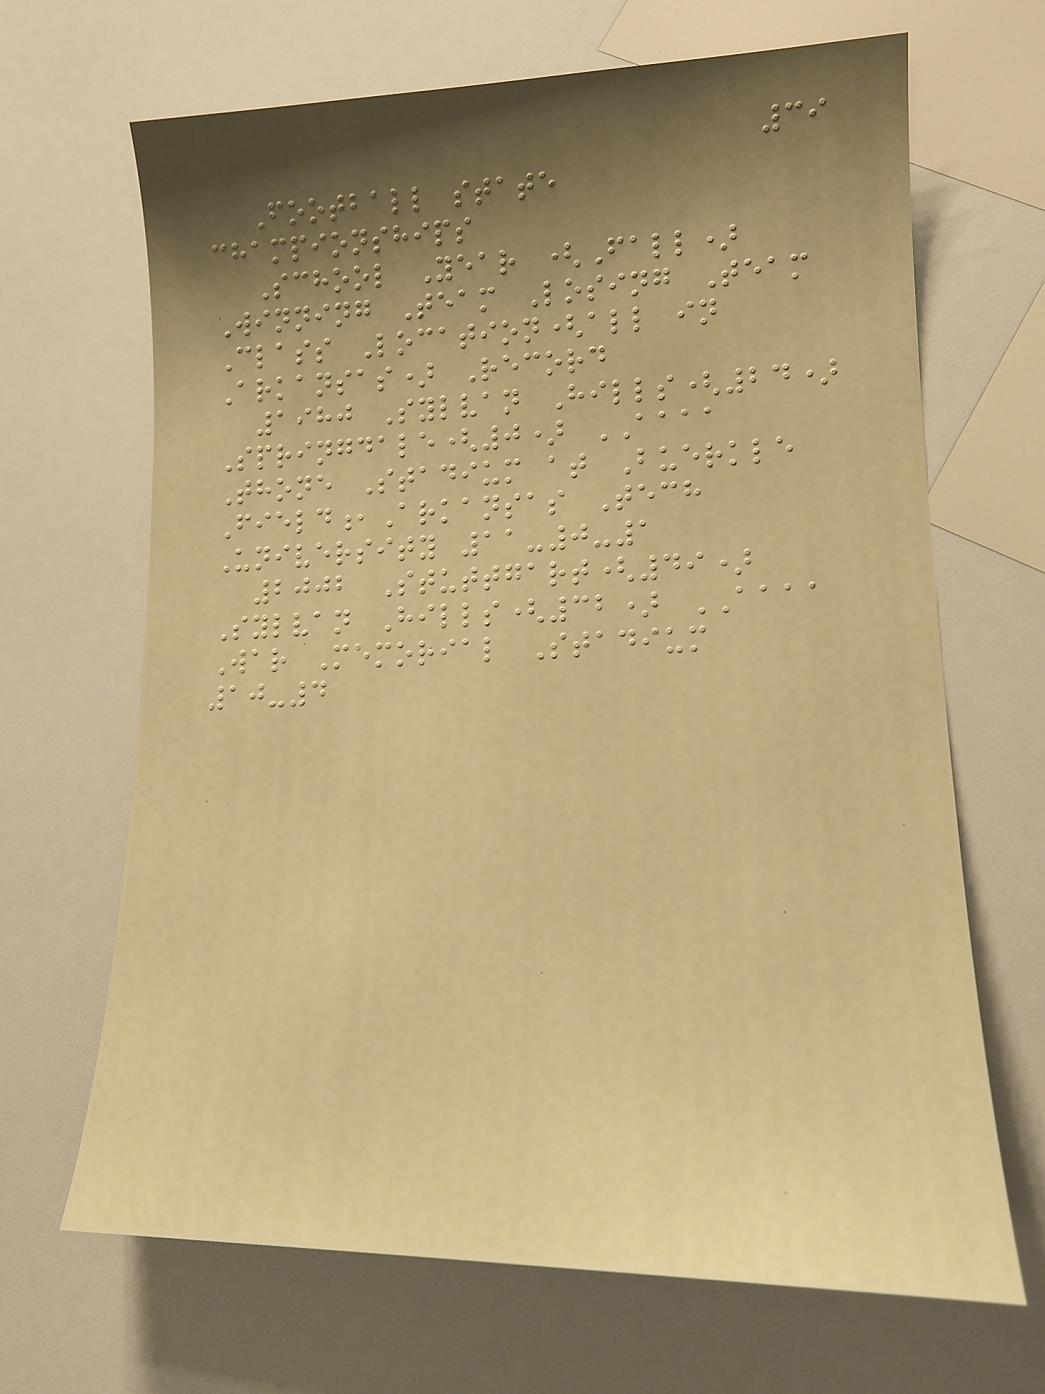39
Football state
championships
School Year (Fall)
Winning Team Losing Team
Class Location(all in
Arkansas) Record
1980 Sylvan Hills(24)
Springdale(0) AAAA
Thone Stadium at Buerkle
Field,Arkansas Tech
University 11-0-1
2002 Stuttgart(49)
Sylvan Hills(32) AAAA
War Memorial Stadium
10-4
